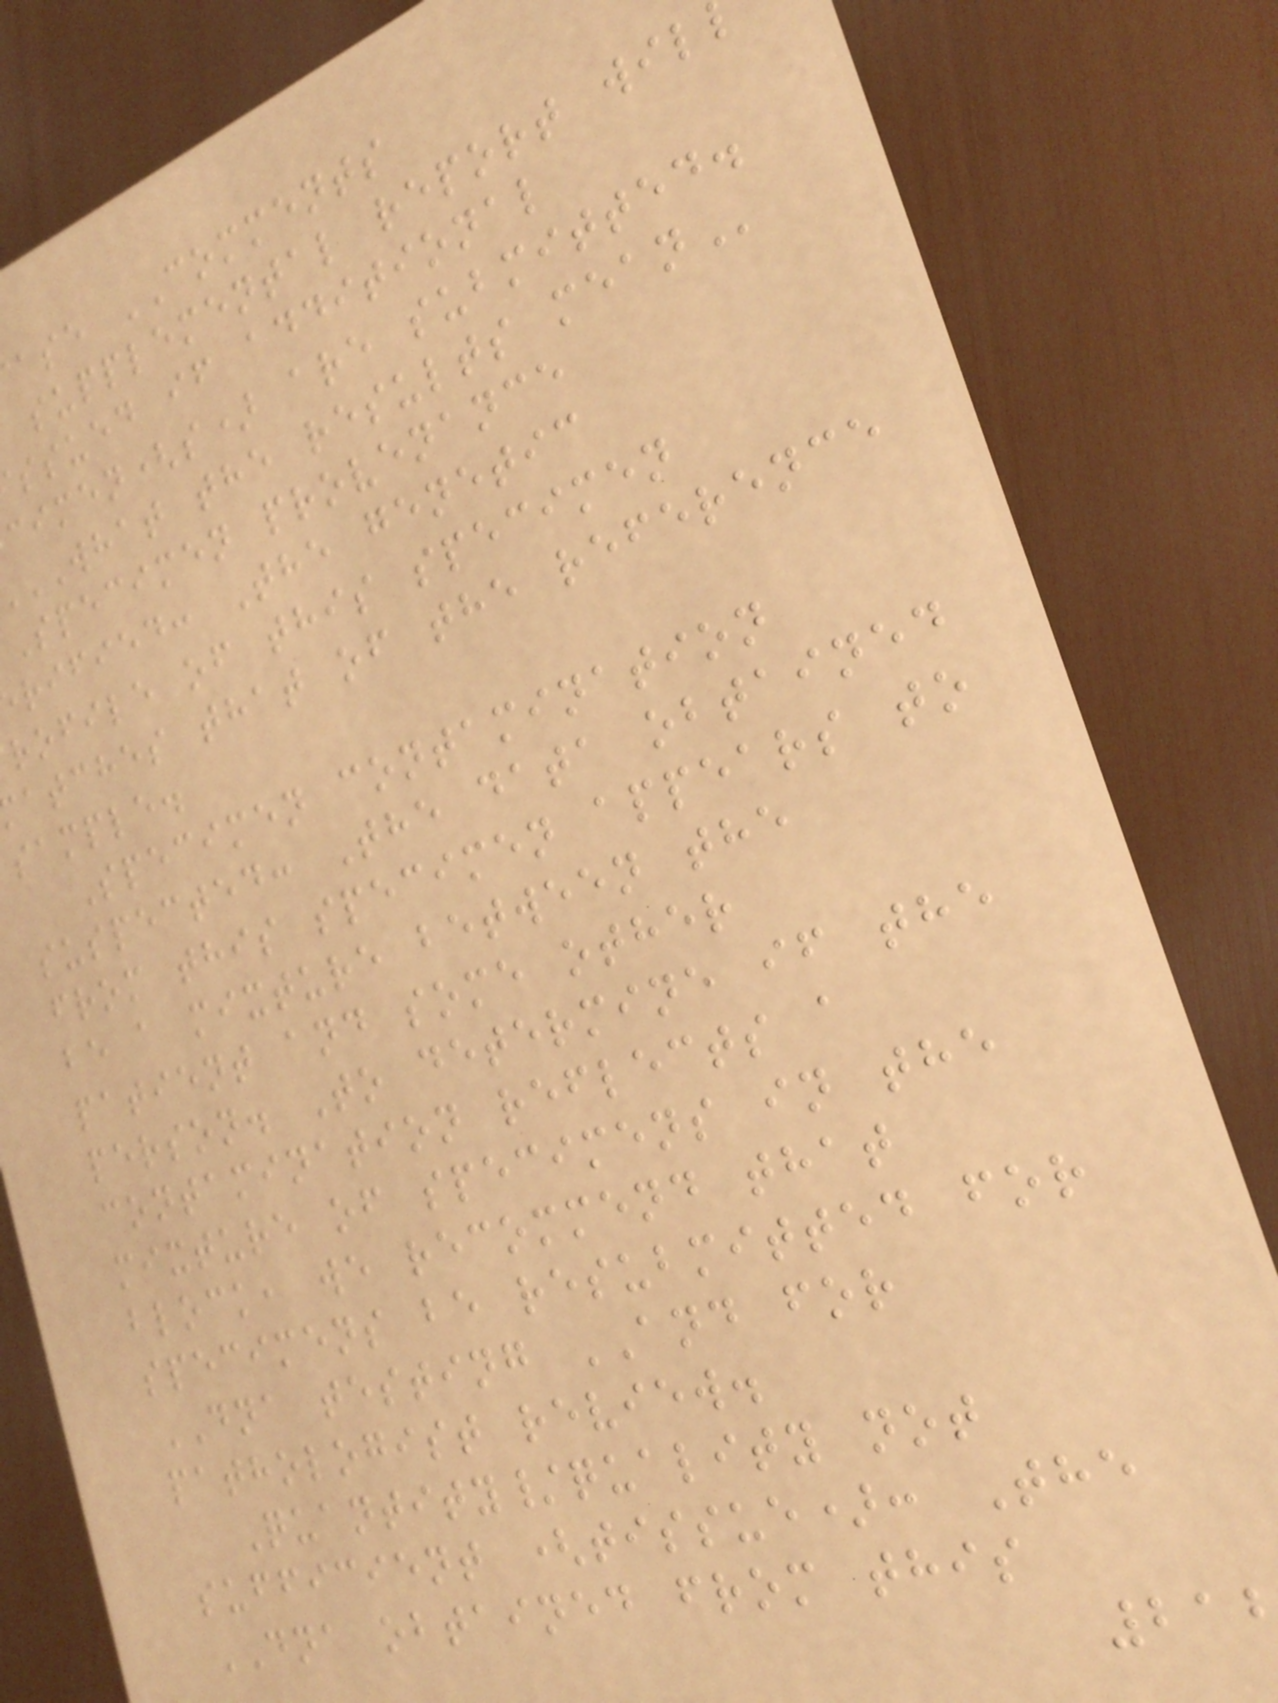ase COMMENTS
supplemental report wil
ssued if additional
cimen(s) are submitted.
WHAT the results
Specimen provenance
rified: The genetic
rofile of this specimen
atches that of the reference
sample.
Specimen contamination
suspected: The data obtained
from this specimen appears to
be a mixture between the
patient and some other
person. To determine if the
contamination reflects a
mixture of specimens in the
block, we recommend that
specimens be resubmitted for
DNA testing AND for
pathologist review.
Quantity/quality not
sufficient (tissue): The
DNA obtained from this
